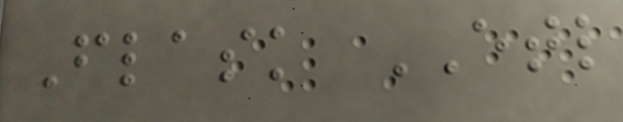Flask ETL
